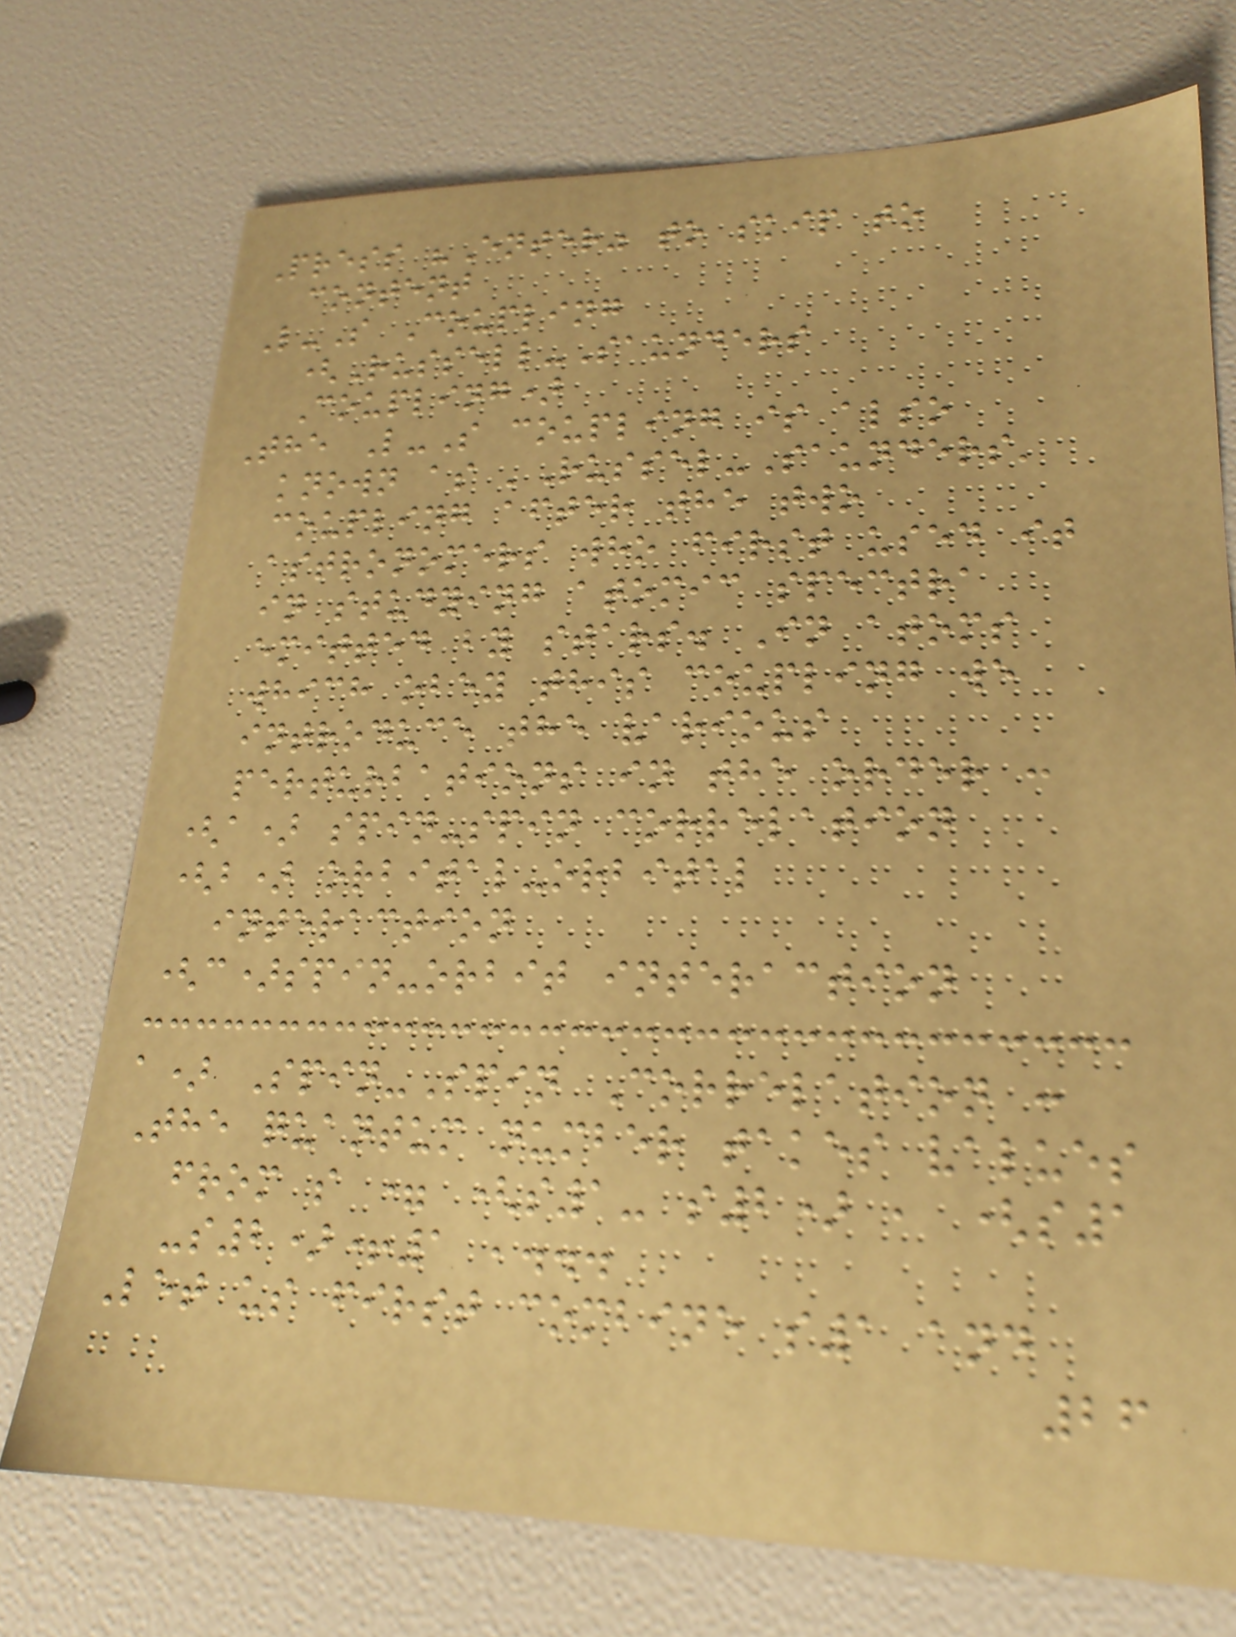Press "Enter" to skip to
content
L-S Coupling
(Russell-Saunders
Coupling)
The L-S coupling is also
known as 'Russel-Saunders'
coupling after the two
astronomers who first used it
in studying atomic spectra
emitted by stars. In atoms
which obey this coupling we
introduce the various
perturbations in the order :
(a) spin-spin correlation
(b) orbital-orbital
interaction
(c)spin-orbit interaction
a) Spin-Spin Correlation :
The quantum number takes values
from s = (s1- s2) , (s1
-s2)+1 ,...
Let us first combine s1 and
26
